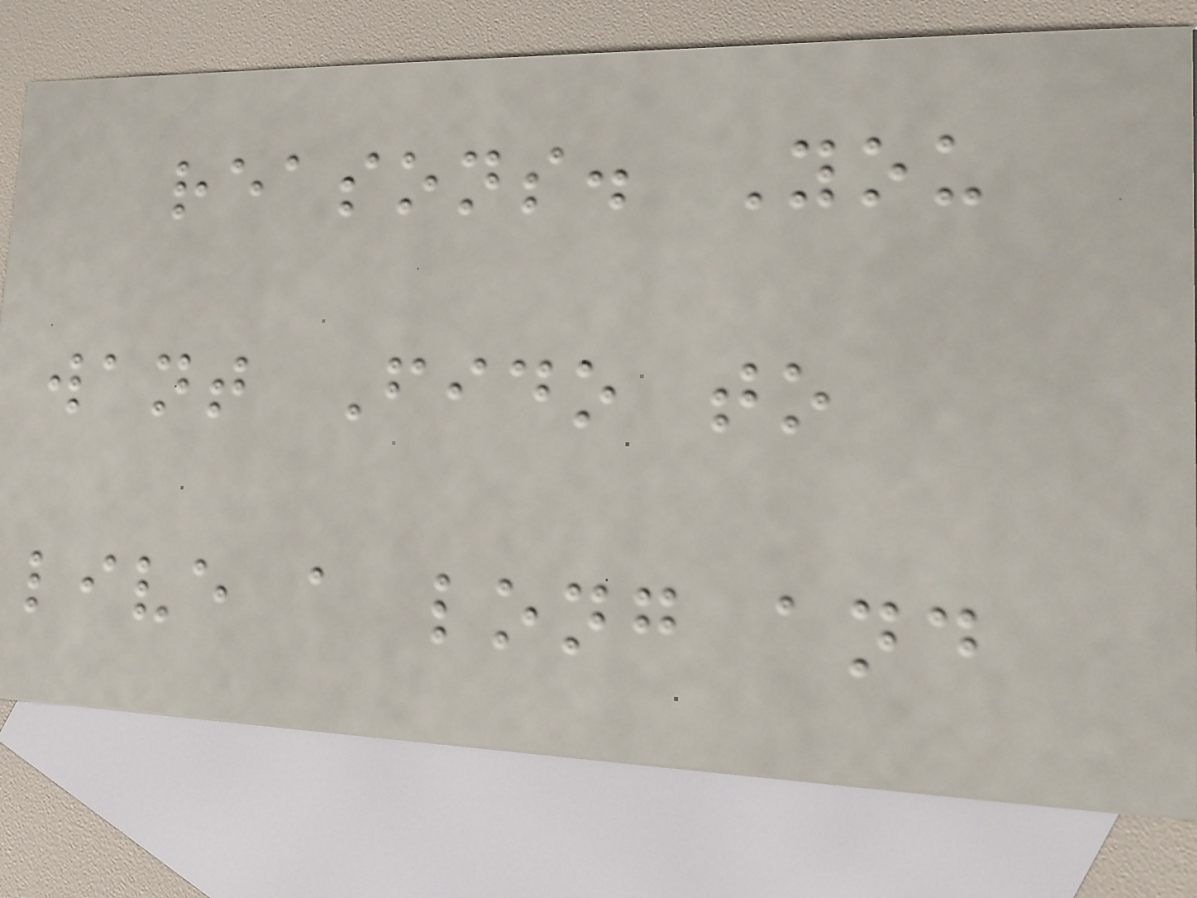reasons. You
want Fido to
live a long and
